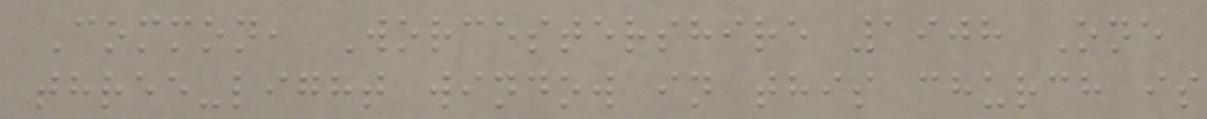Common, Worcestershire 1908 One
three-light window in this church is
